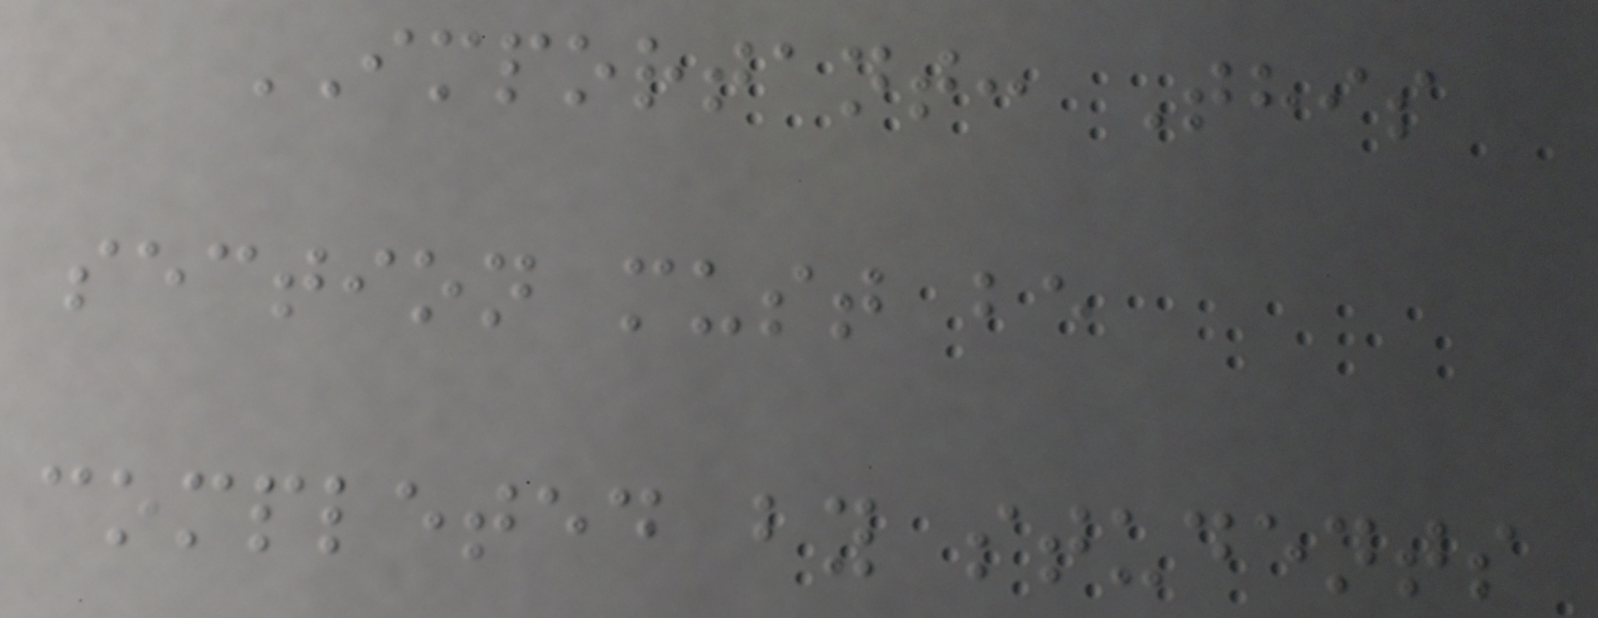IMPORTANT: This
section must be
completed by students
